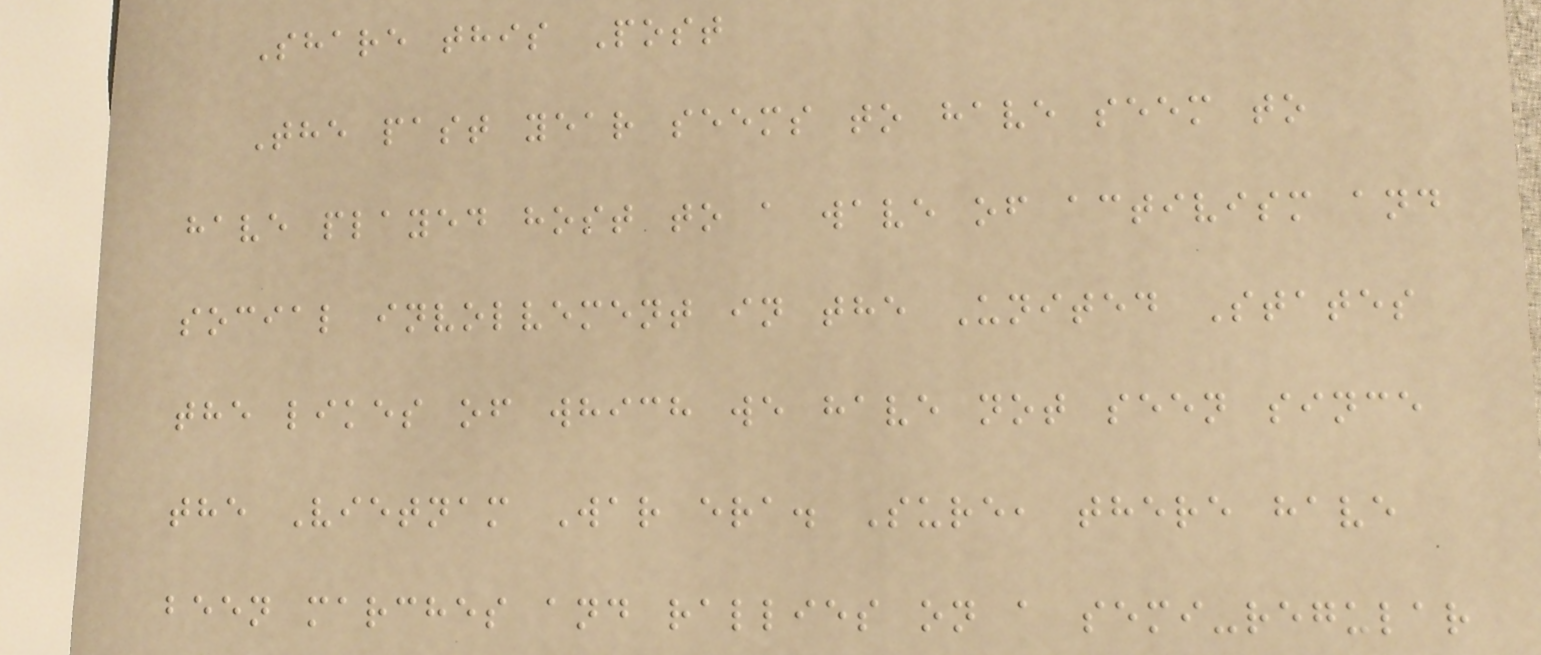Share this Post
The past year seems to have seem to
have played host to a wave of activism and
social involvement in the United States
the likes of which we have not seen since
the Vietnam War era. Sure, there have
been marches and rallies on a semi-regular
